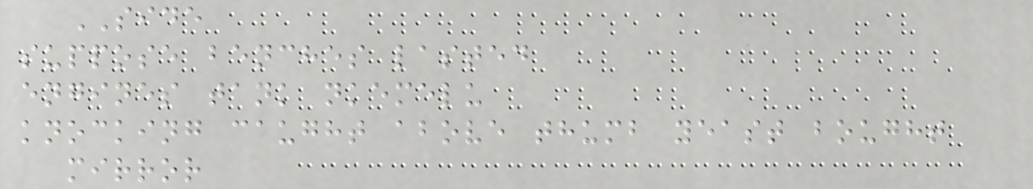SIDE
suppose benches lasted
engines tank nkemelu
knocking caught above thumb yeast bought
mirror
